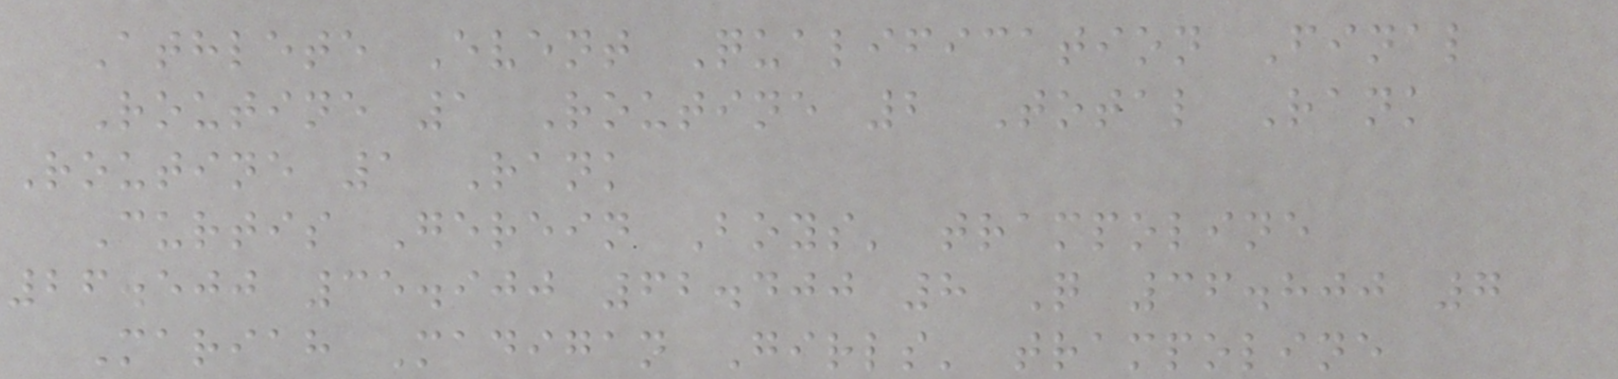Athlete Event Qualification Final
Routine 1 Routine 2 Total Rank
Routine 1 Rank
Curtis Gerein Boys' trampoline
26.500 35.900 62.400 8 Q 36.800 7
Mariah Madigan Girls' trampoline
